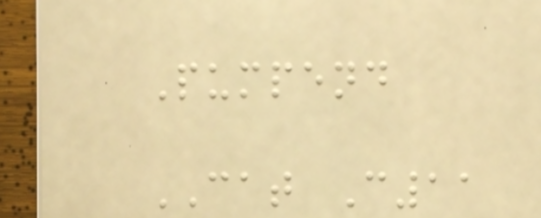Pumpend
CAT C11
